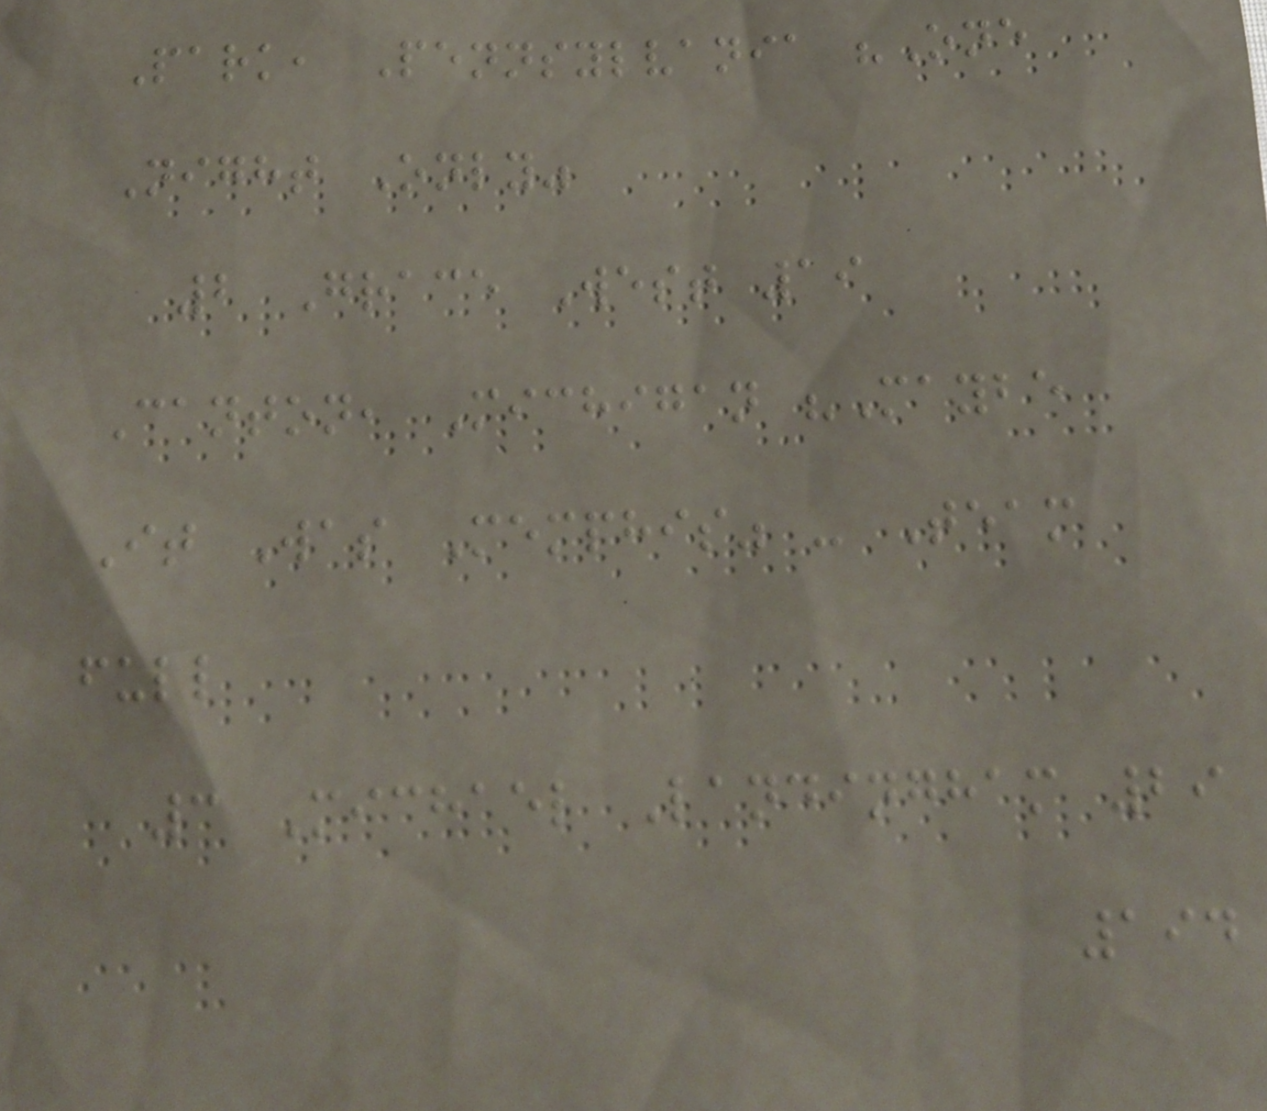Park, Pennsylvania "One
Night Only"
2 Grace West 19
Canton, Michigan "Maybe
It Was Memphis" - Team
full
3 Michael Landingham 29
194
